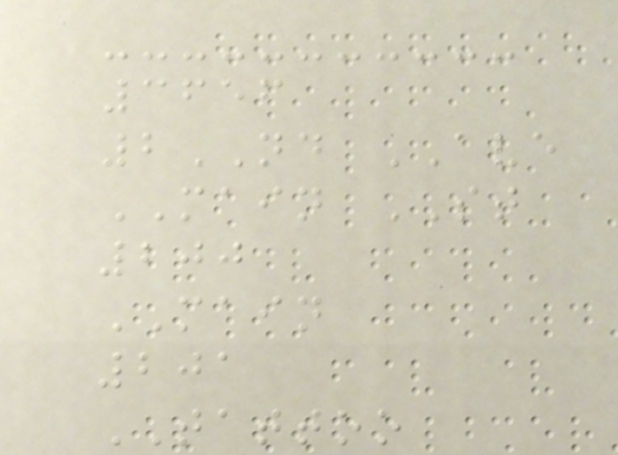3656
2ND AVE
MAIN ST
200
MAIN
201
TATTOO
